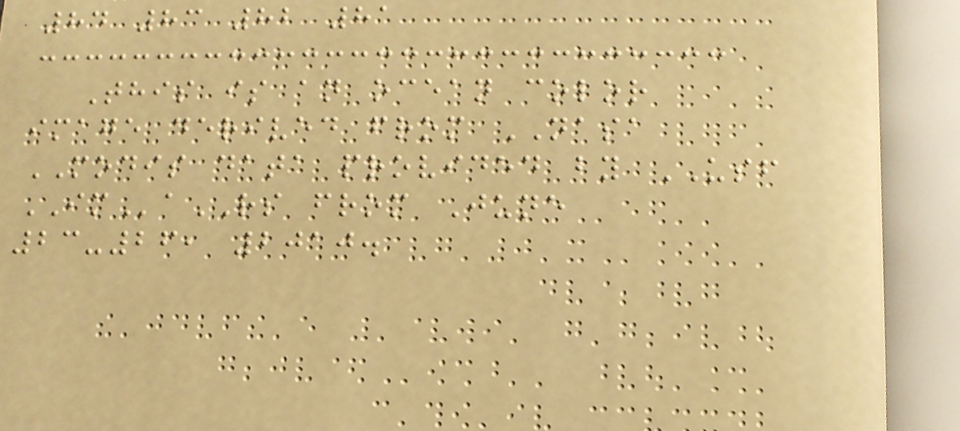84 83 82 81
This is an ocean color
image derived from NASA
MODIS data provided by USF
IMaRS from June
23-26, 2010.
